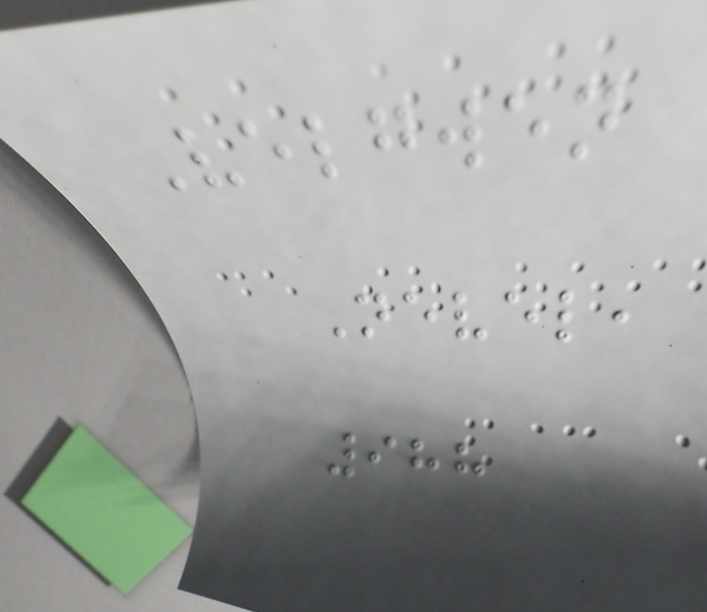Velgwen
Nevel,
988
